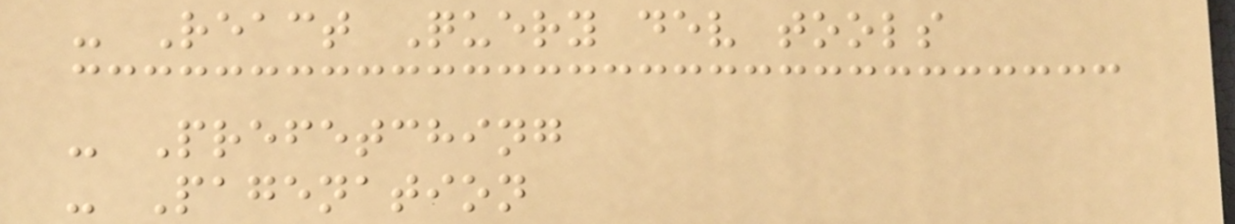- React Query dev tools
- Prefetching
- Pagenation
